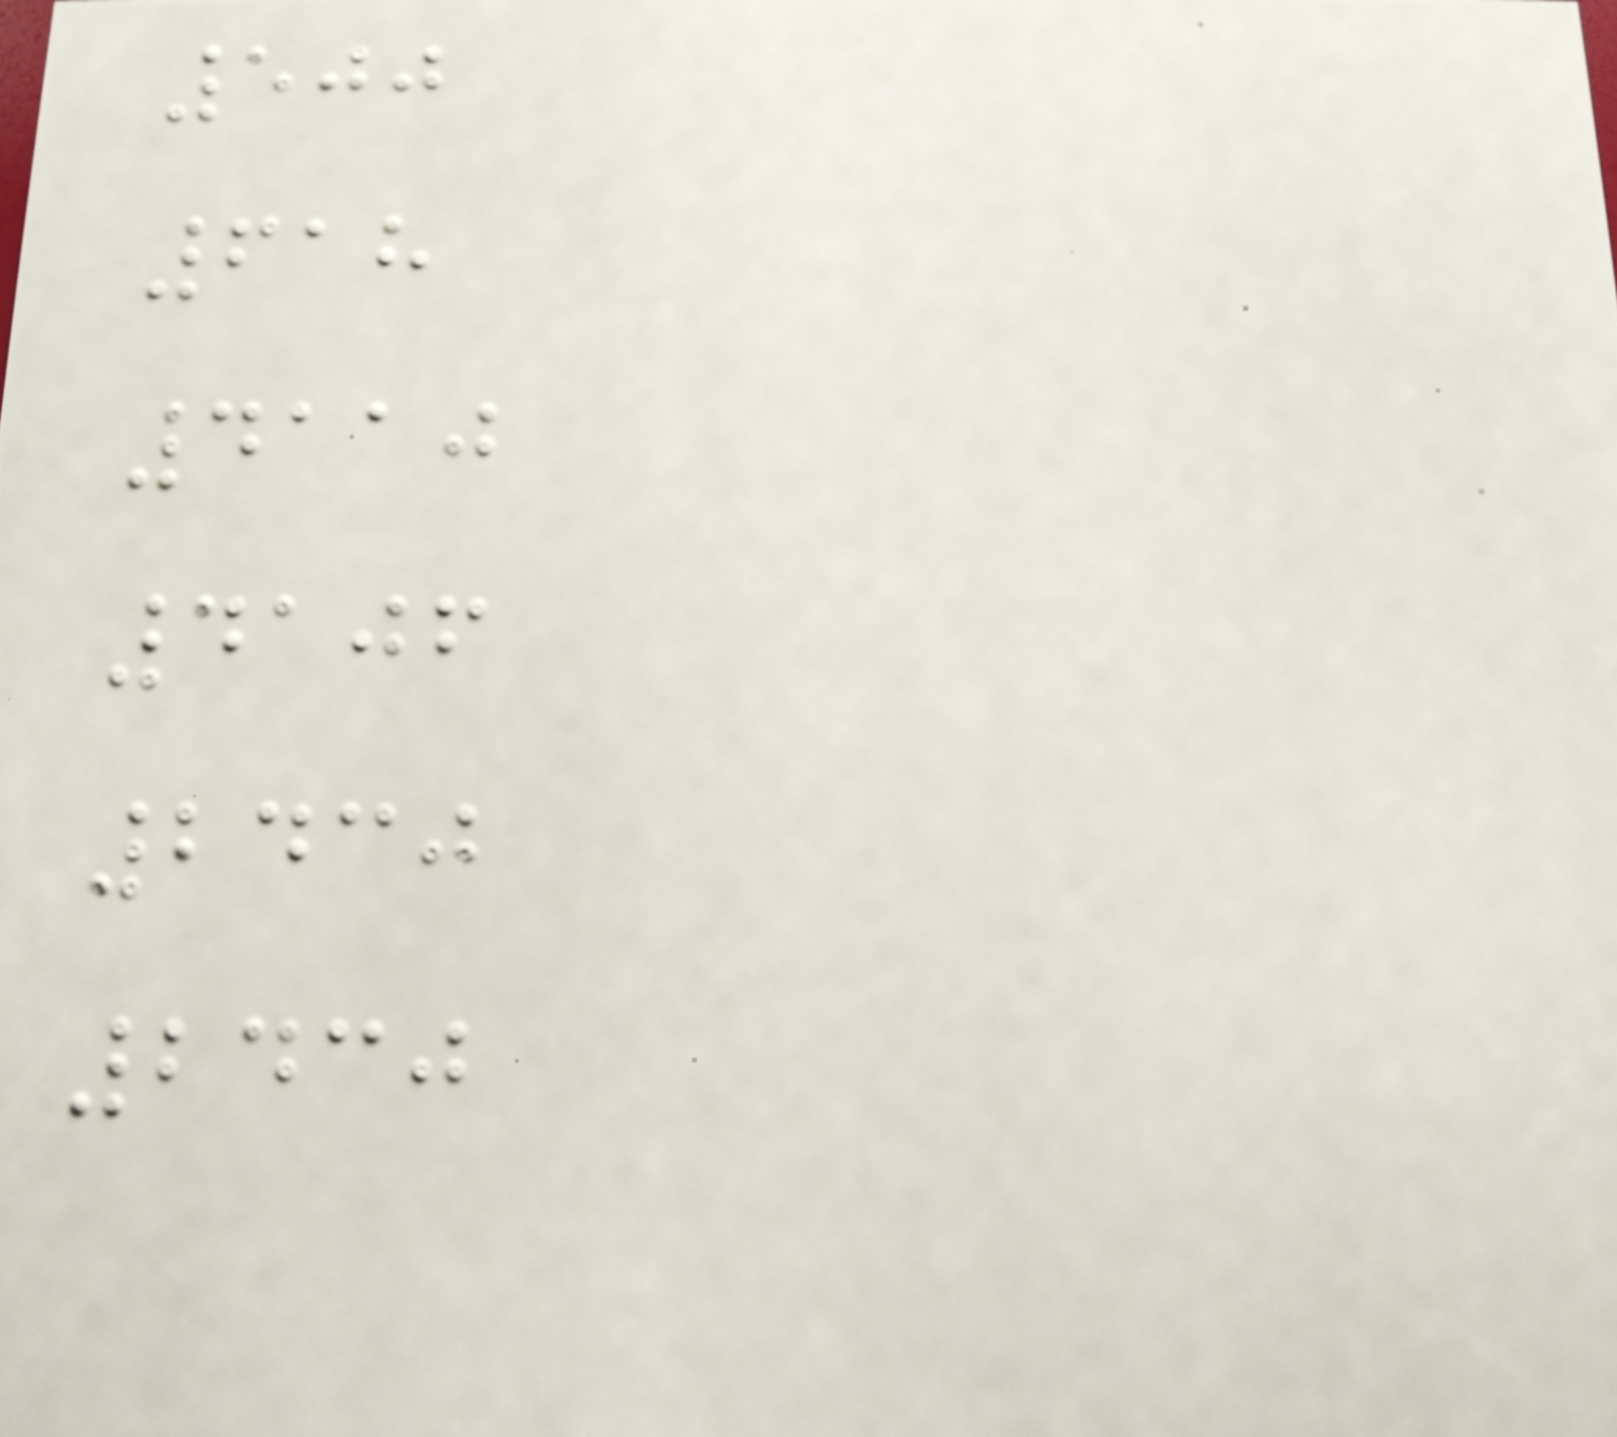500
618
4110
4106
2430
2430
